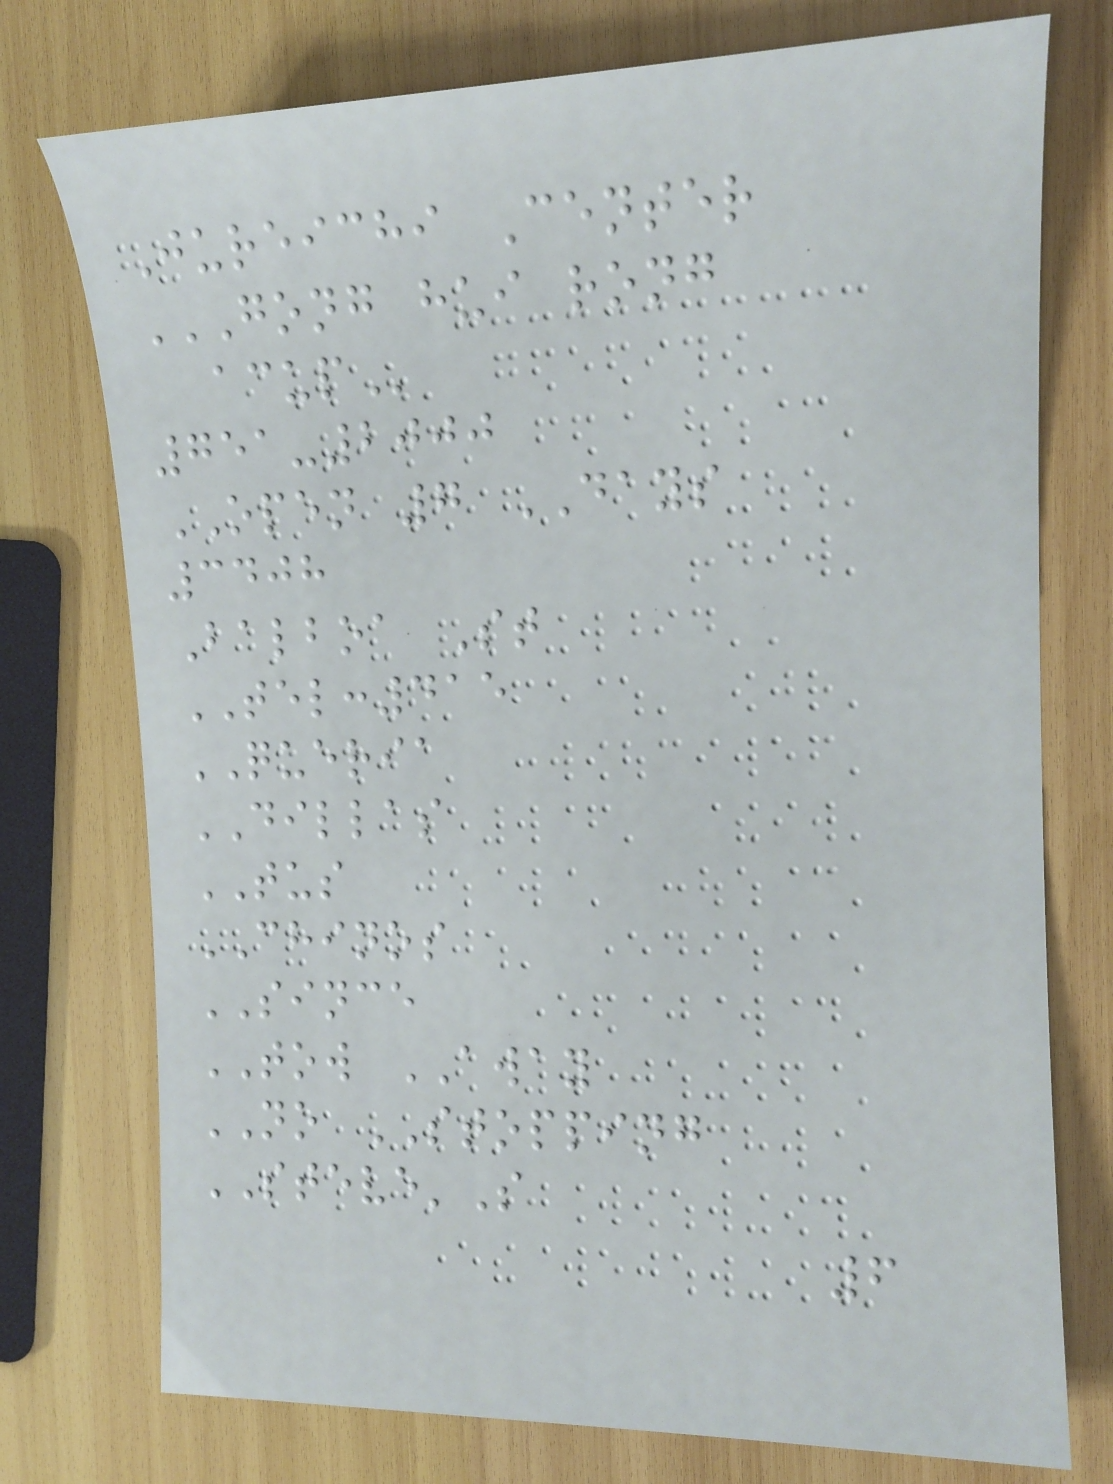Jureichi Center
GONG HUI RONG
ACUP
751-2000
OPEN 7 DAYS
3408
Balboa St
TEL:415
QUERIA
DILLAS
TUS
CHINOS
SINCE
TOW AWAY
NO STOPPING
STEVE'S
6
